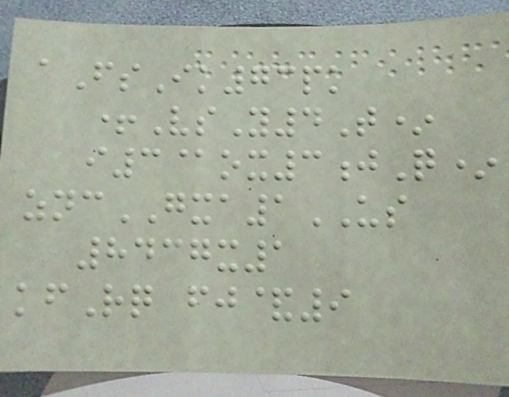aFsIk73pk
+VsY4T*
i3@ox3jQ*
zncGXA1US
8437x1
kfRq fj&9
